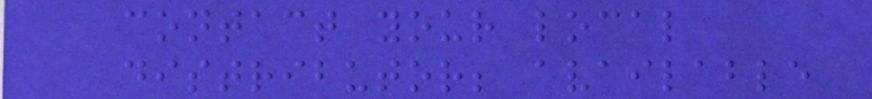contact your local
distributor; available
